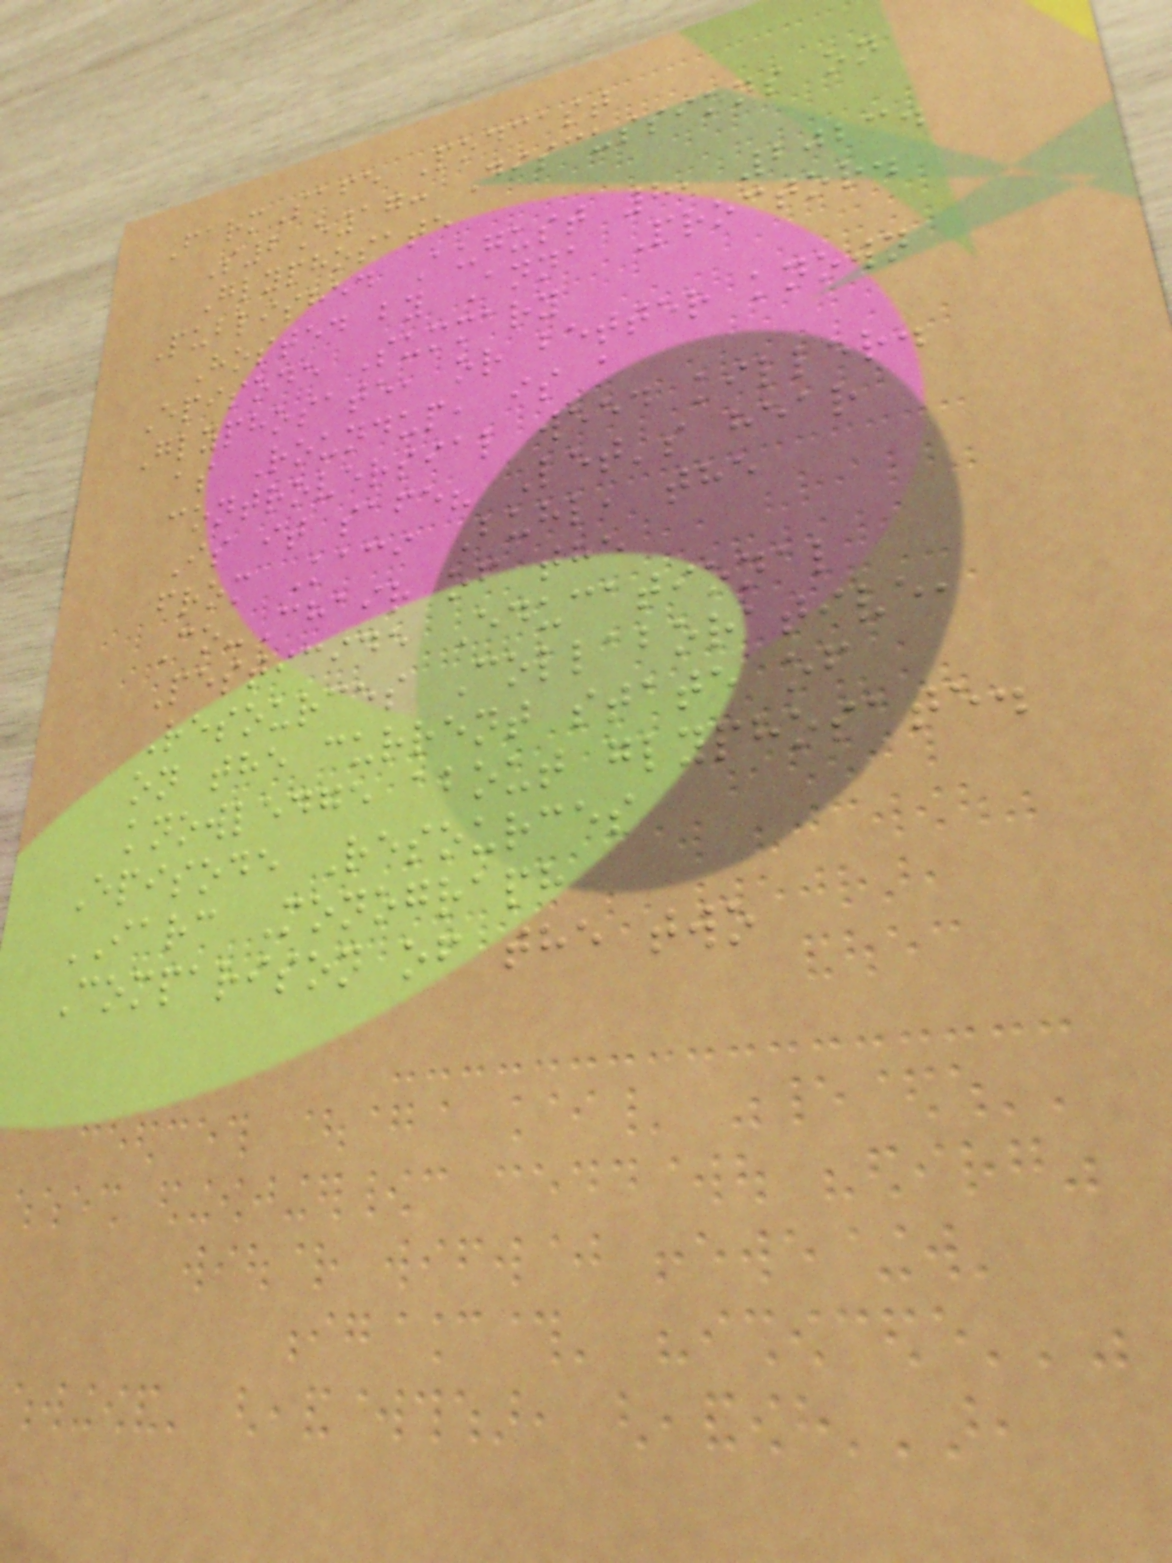FarmSafe Podcast
S2E17: Discussions on
Glyphosate
Published August 8, 2023.
Hosted by Anna Proctor.
Episode Summary
Glyphosate, or better known
as Roundup, is a
controversial weed killer.
Is it safe? Let's hear
from Kaci Buhl, the
Co-Chair of the
Pesticide Educational
Resources Collaborative,
on the current state of
knowledge about glyphosate.
Episode Resources
IARC Monograph
Comparison of the two
